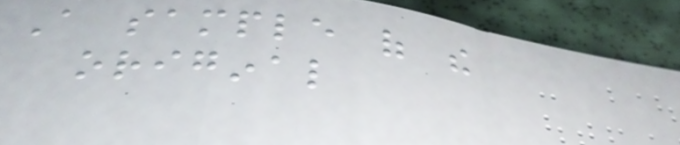A sample of the
original
